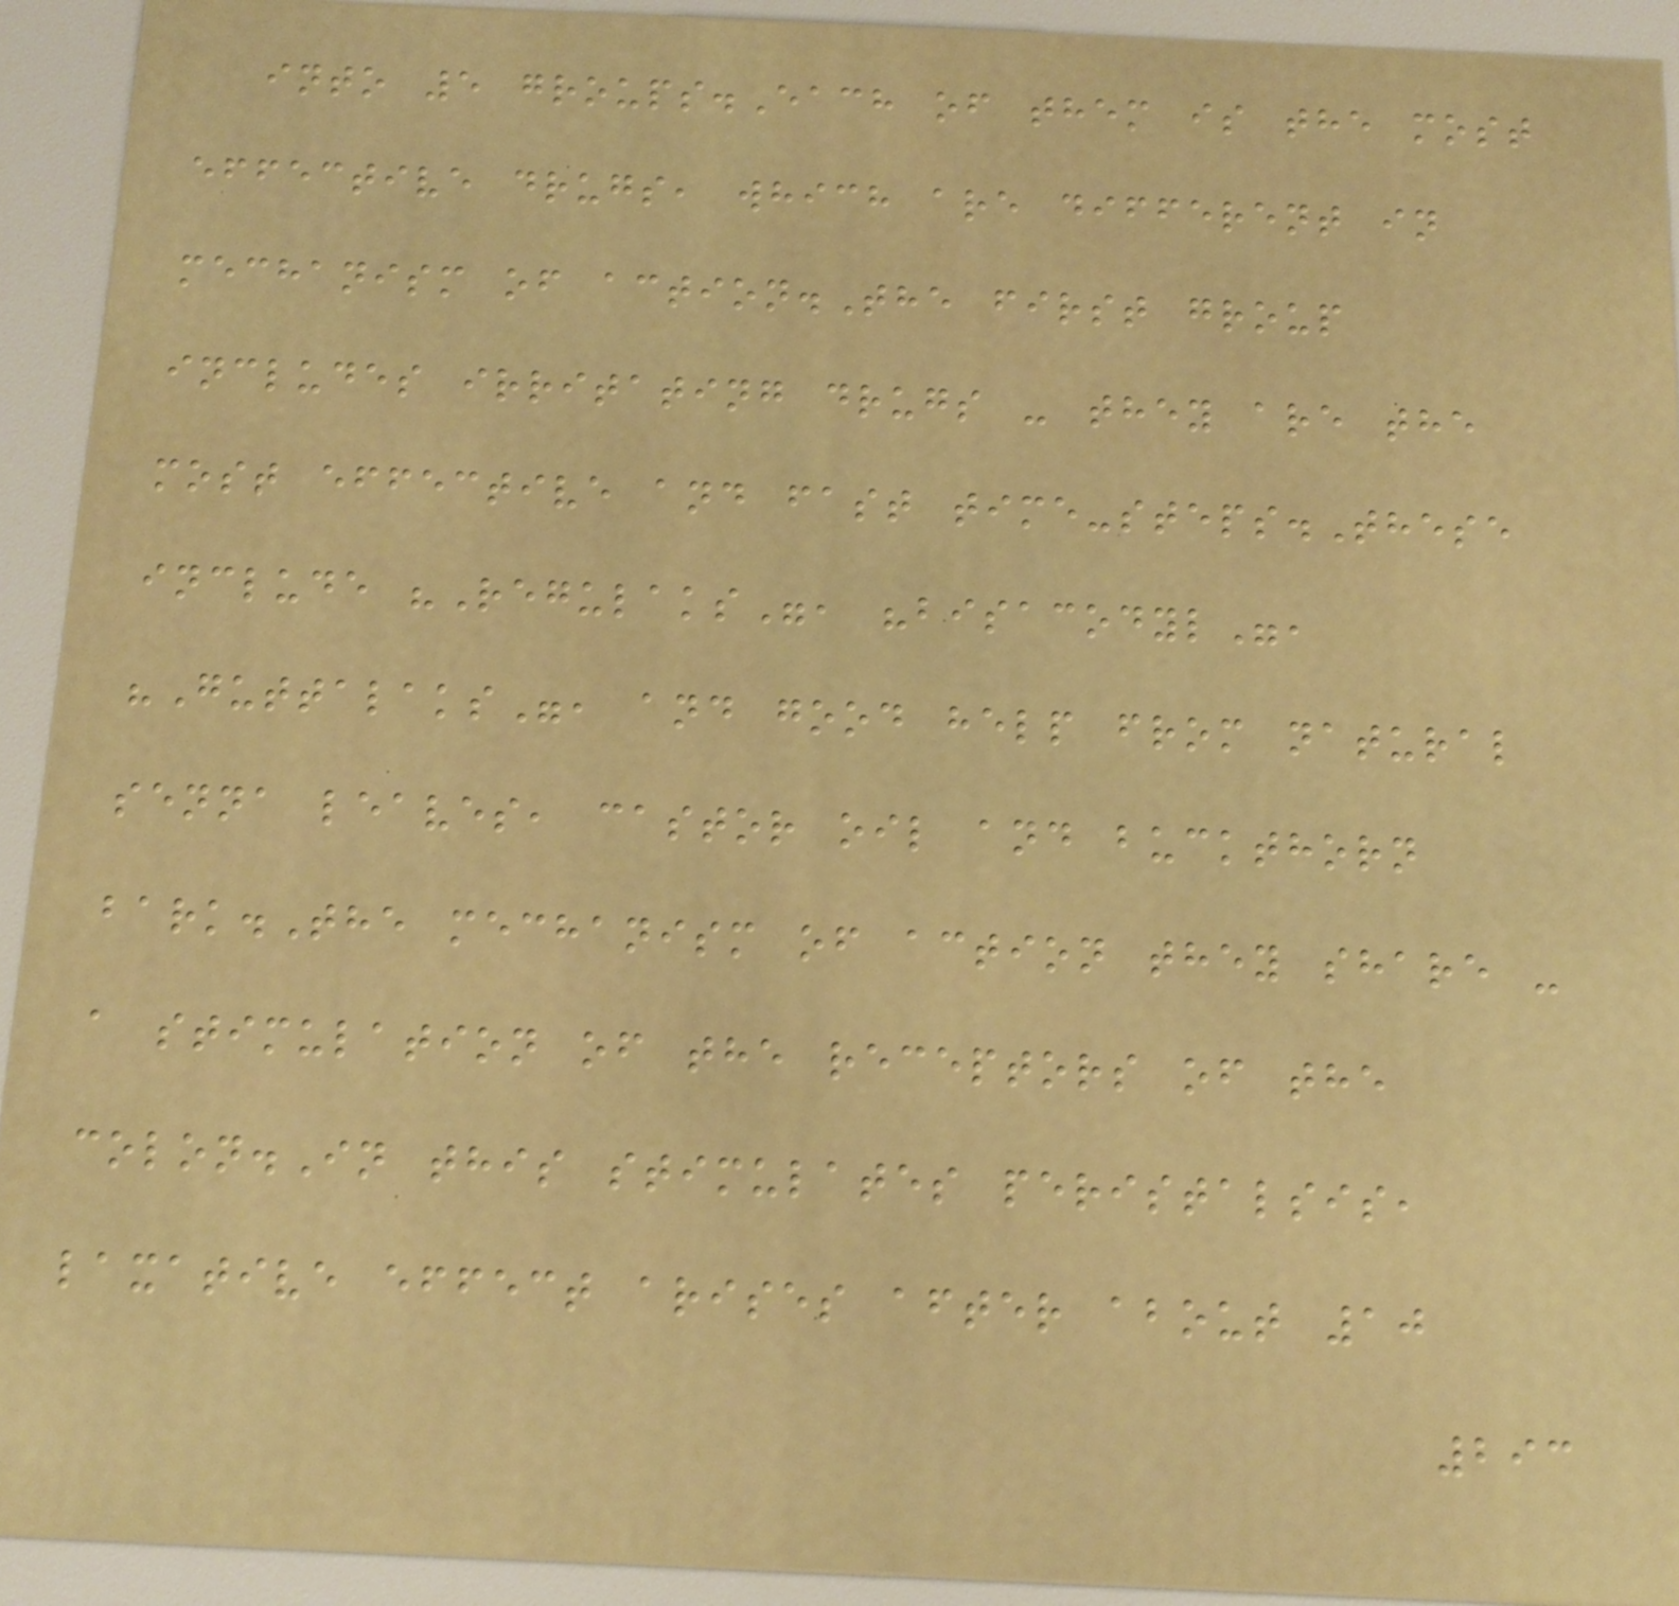into 5 groups.Each of them is the most
effective drugs, which are different in
mechanism of action.The first group
includes irritating drugs - they are the
most effective and fast time-steps.These
include "Regulaks", "bisacodyl",
"Guttalaks", and good help from natural
senna leaves, castor oil and buckthorn
bark.The mechanism of action they share -
a stimulation of the receptors of the
colon.In this stimulates peristalsis,
laxative effect arises after about 10
293
